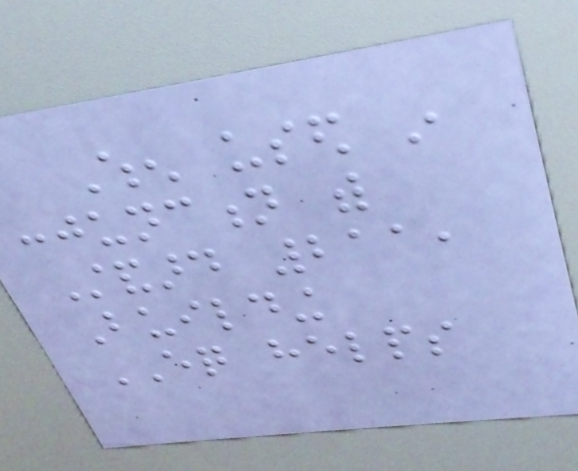When used in
conjunction with
Standard 211,
Building
EQ helps
